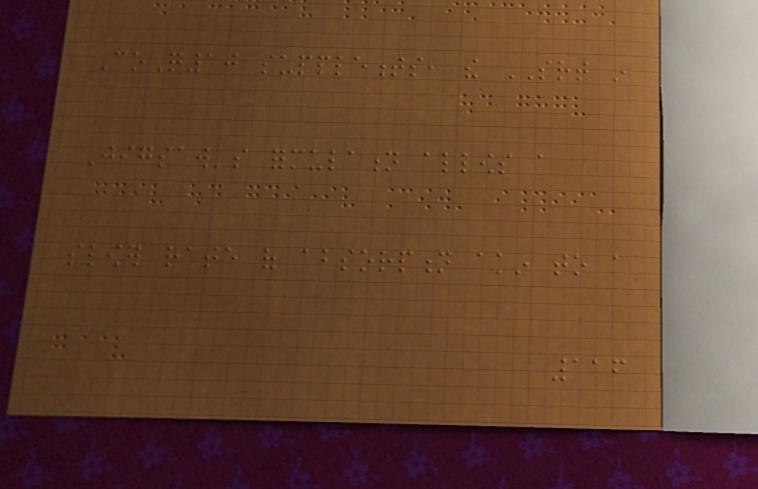CoQ10 supplements, the SRT in
Jigsaw's formulation allows a
slower rate of absorption akin to a
116
